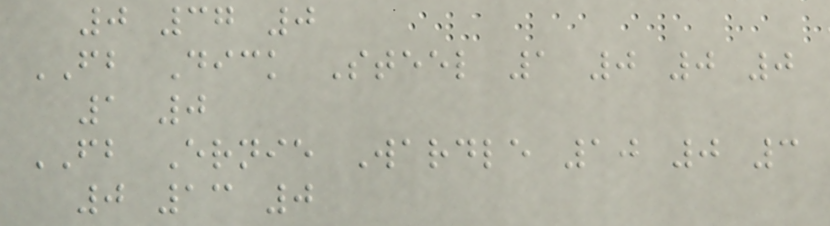0 37 0
FB Dick Steel 1 0 0 0
1 0
FB Ernie Wardle 10 0 3
0 13 0
